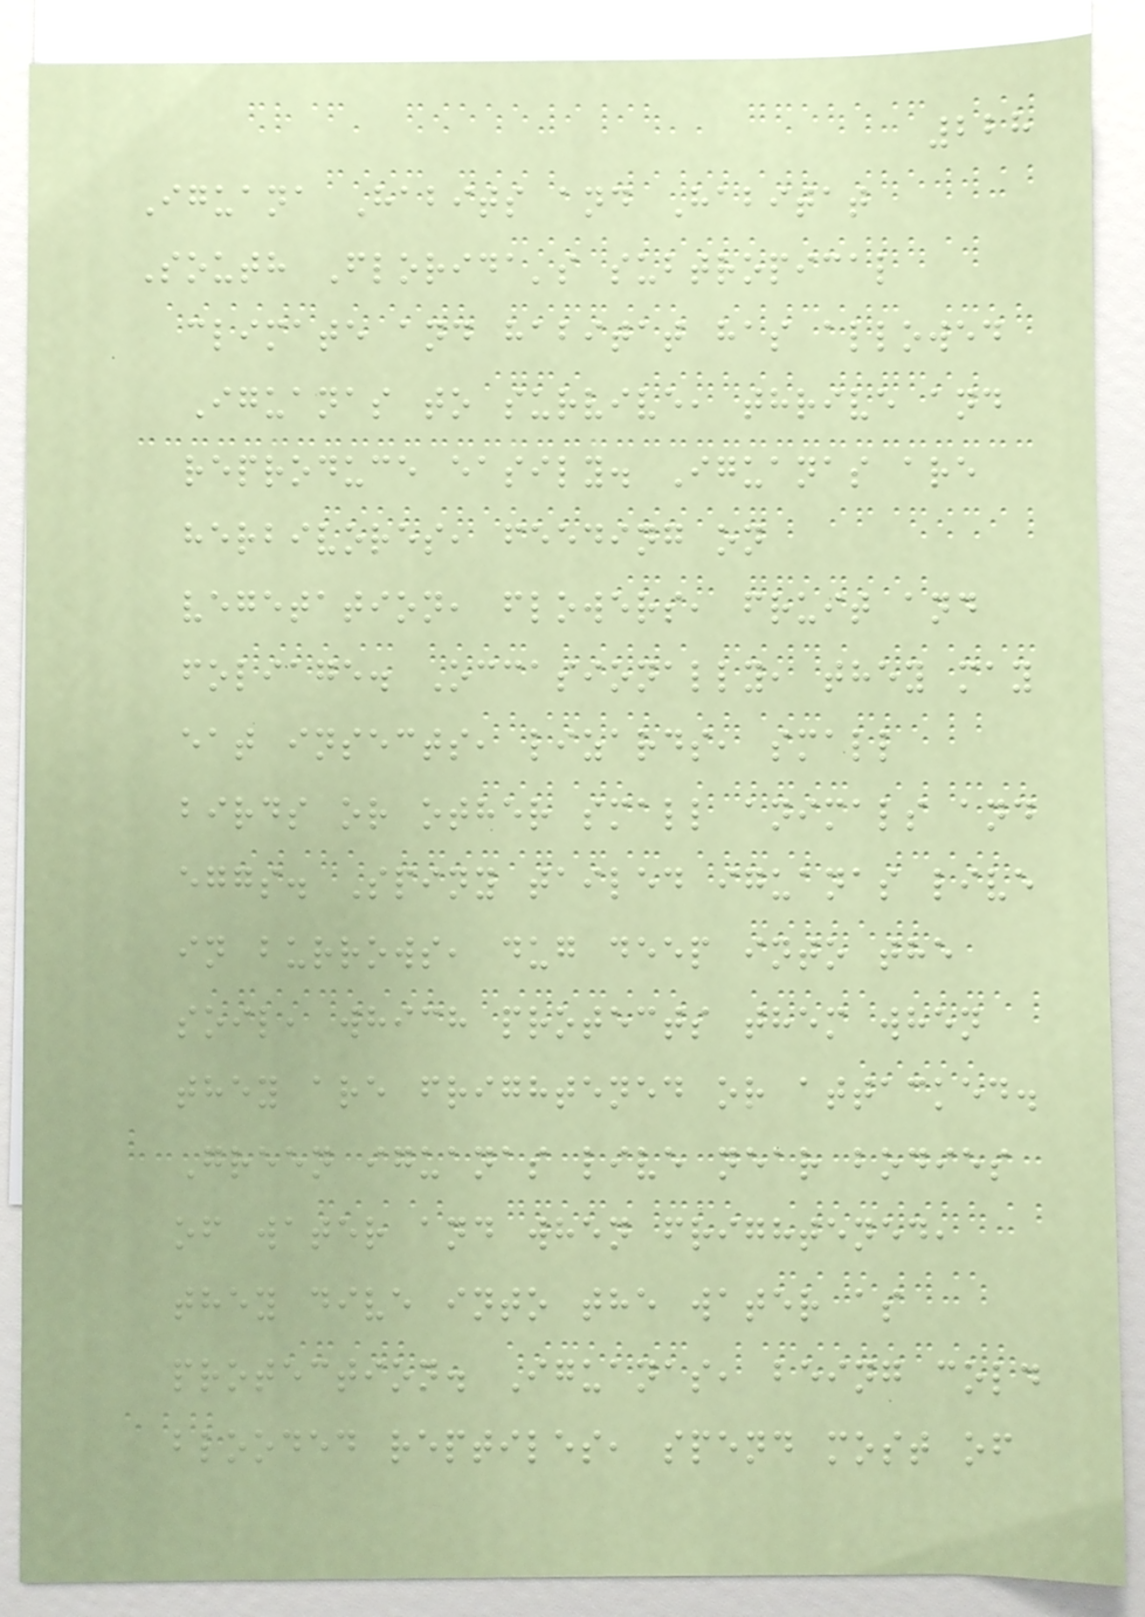228
Iguana Habits and Habitat
South Florida's subtropical
climate and habitat has allowed
Iguanas to survive, thrive and
reproduce easily. Iguanas are
herbivores, feeding on
vegetation, flowers, fruit and
foliage. Occasionally, they may
eat insects, lizards, small
birds or other small animals and
eggs. Spiny tailed iguanas live
in burrows, dug deep into the
soil, which protects them when
they are frightened or attacked.
Green iguanas live near bodies
of water and when frightened,
they dive into the water as
protection. Iguanas, being cold
blooded reptiles, spend most of
